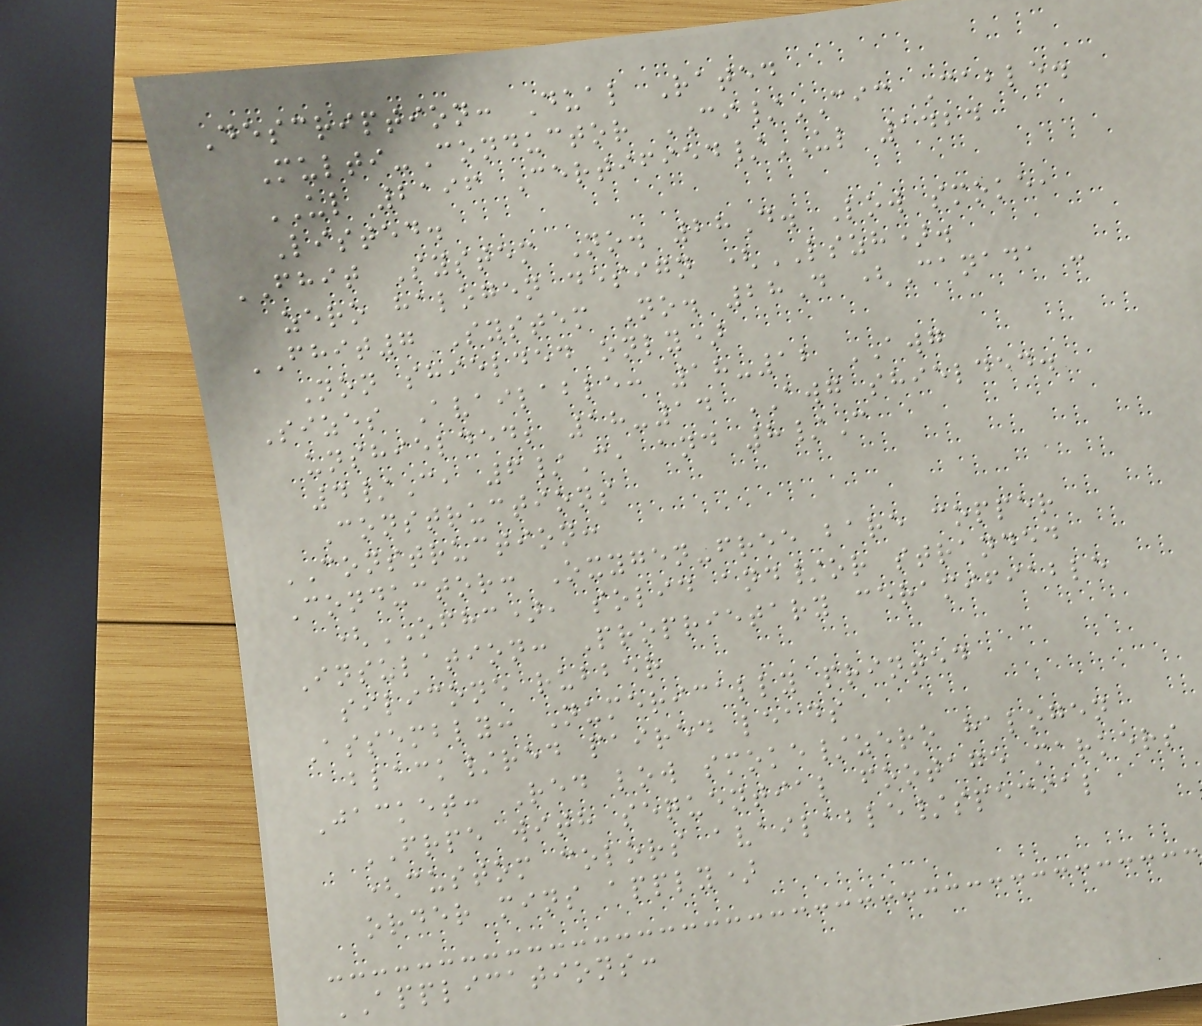Description: Dual Rated
Multi-Conductor CI/CIC Cable.
UL 2196 Certified/UL 1424
Listed.
FHIT System No. 28D. Low smoke,
zero halogen design (LSZH).
FHIT7 System No. 28D (Canada -
Non shielded only)
Sizes Available: 18-12 AWG
unshielded; 18-14 AWG shielded.
4/C, 6/C, and 8/C
Constructions
CONSTRUCTION:
Conductor: Oxygen-free bare copper
(OFHC), solid and/or stranded
Insulation: Proprietary ceramifiable
silicone rubber
Assembly: Numerically printed
black/red paired leads
Jacket: Red low smoke/zero halogen
FRPE with sequential footage markers
(custom colors available/special
order mins apply)
APPLICATIONS:
